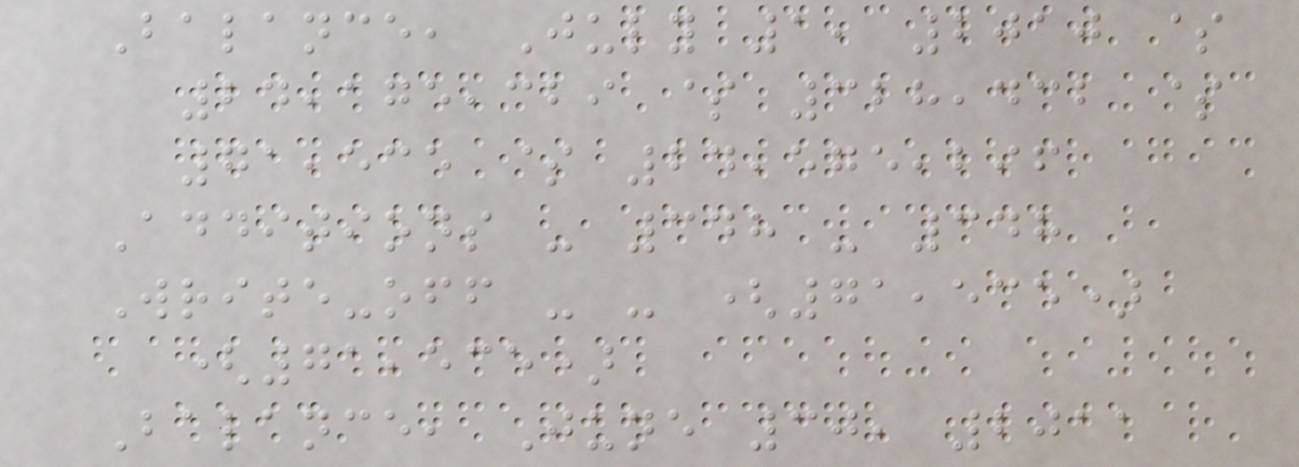Balance, July 1, 2010 $
24,175,329 $ 328,432 $
71,535 $ 24,575,296
Additions - 348 - 348
Write-off - - (71,535)
(71,535)
Balance, June 30, 2011
